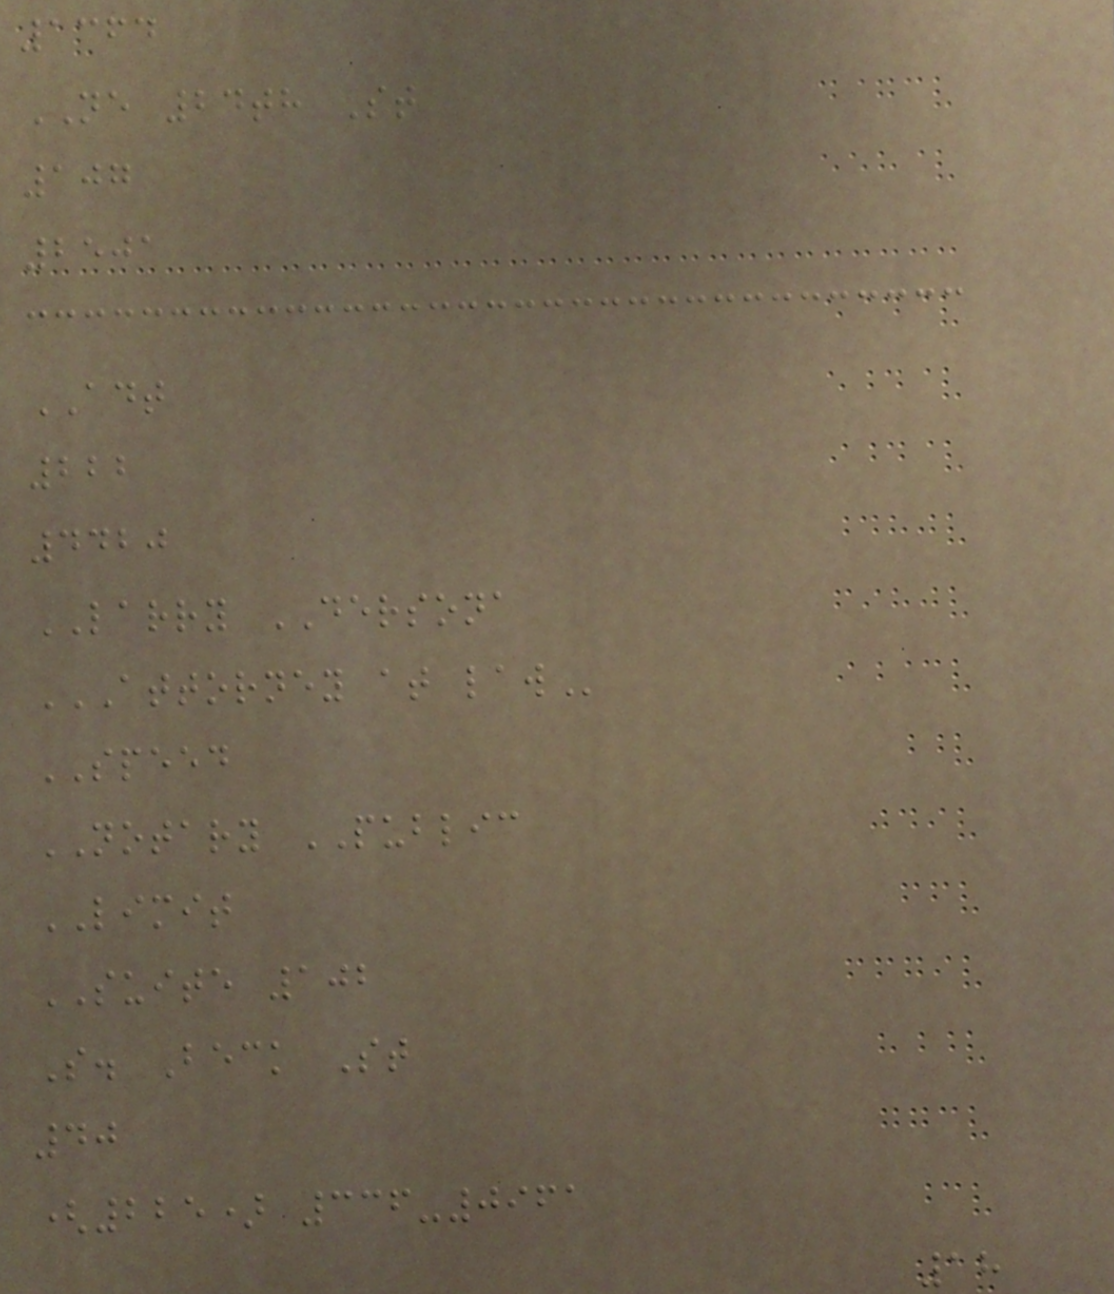1364
NE 24th St
107
2501
ADT
222
4420
LARRY DERSONA
ATTORNEY AT LAW
SPEED
NOTARY PUBLIC
LIMIT
SUITE 102
S. Beck St
40
(225) 336-0961
18
